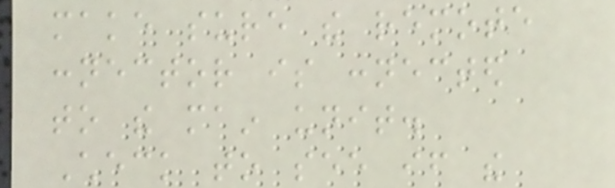make sure the remote
connector is connected
to the main unit.
Check to see if the
